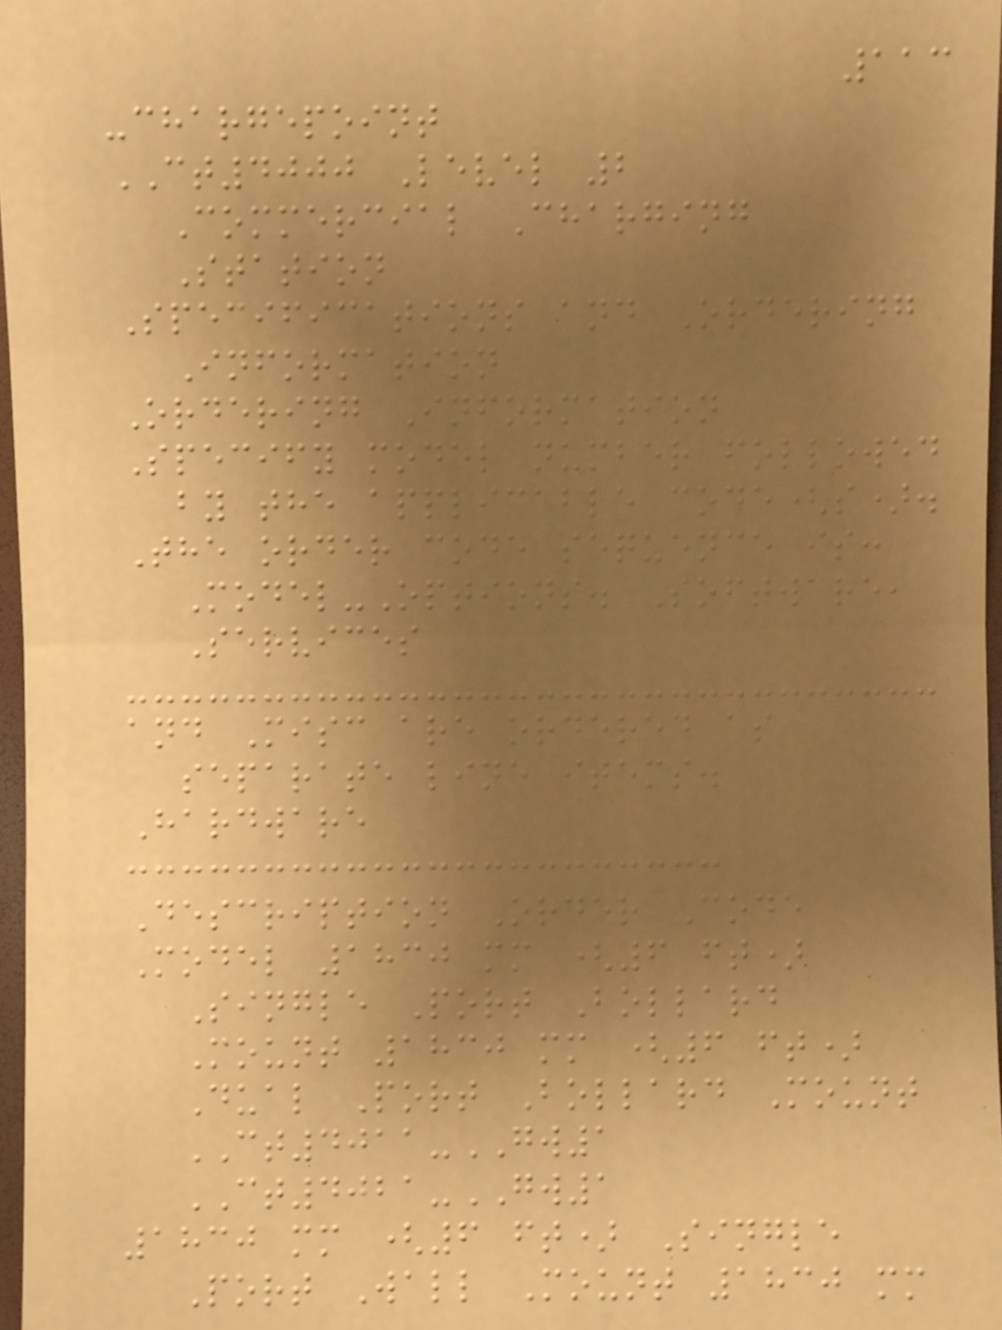113
-chargepoint
CT4000 Level 2
Commercial Charging
Station
Specifications and Ordering
Information
Ordering Information
Specify model number followed
by the applicable code(s).
The order code sequence is:
Model-Options. Software,
Services
and Misc are ordered as
separate line items.
Hardware
Description Order Code
Model 1830 mm (6 ft)
Single Port Bollard
Mount 1830 mm (6 ft)
Dual Port Bollard Mount
CT4011-GW1
CT4021-GW1
1830 mm (6 ft) Single
Port Wall Mount 1830 mm
